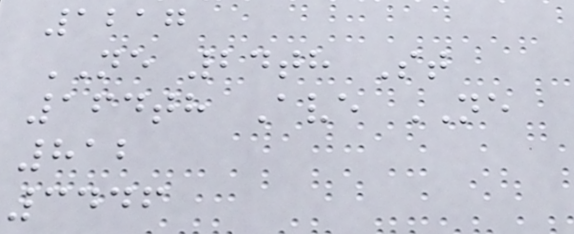1217
NE 24th St
164th Ave NE
812
3446
